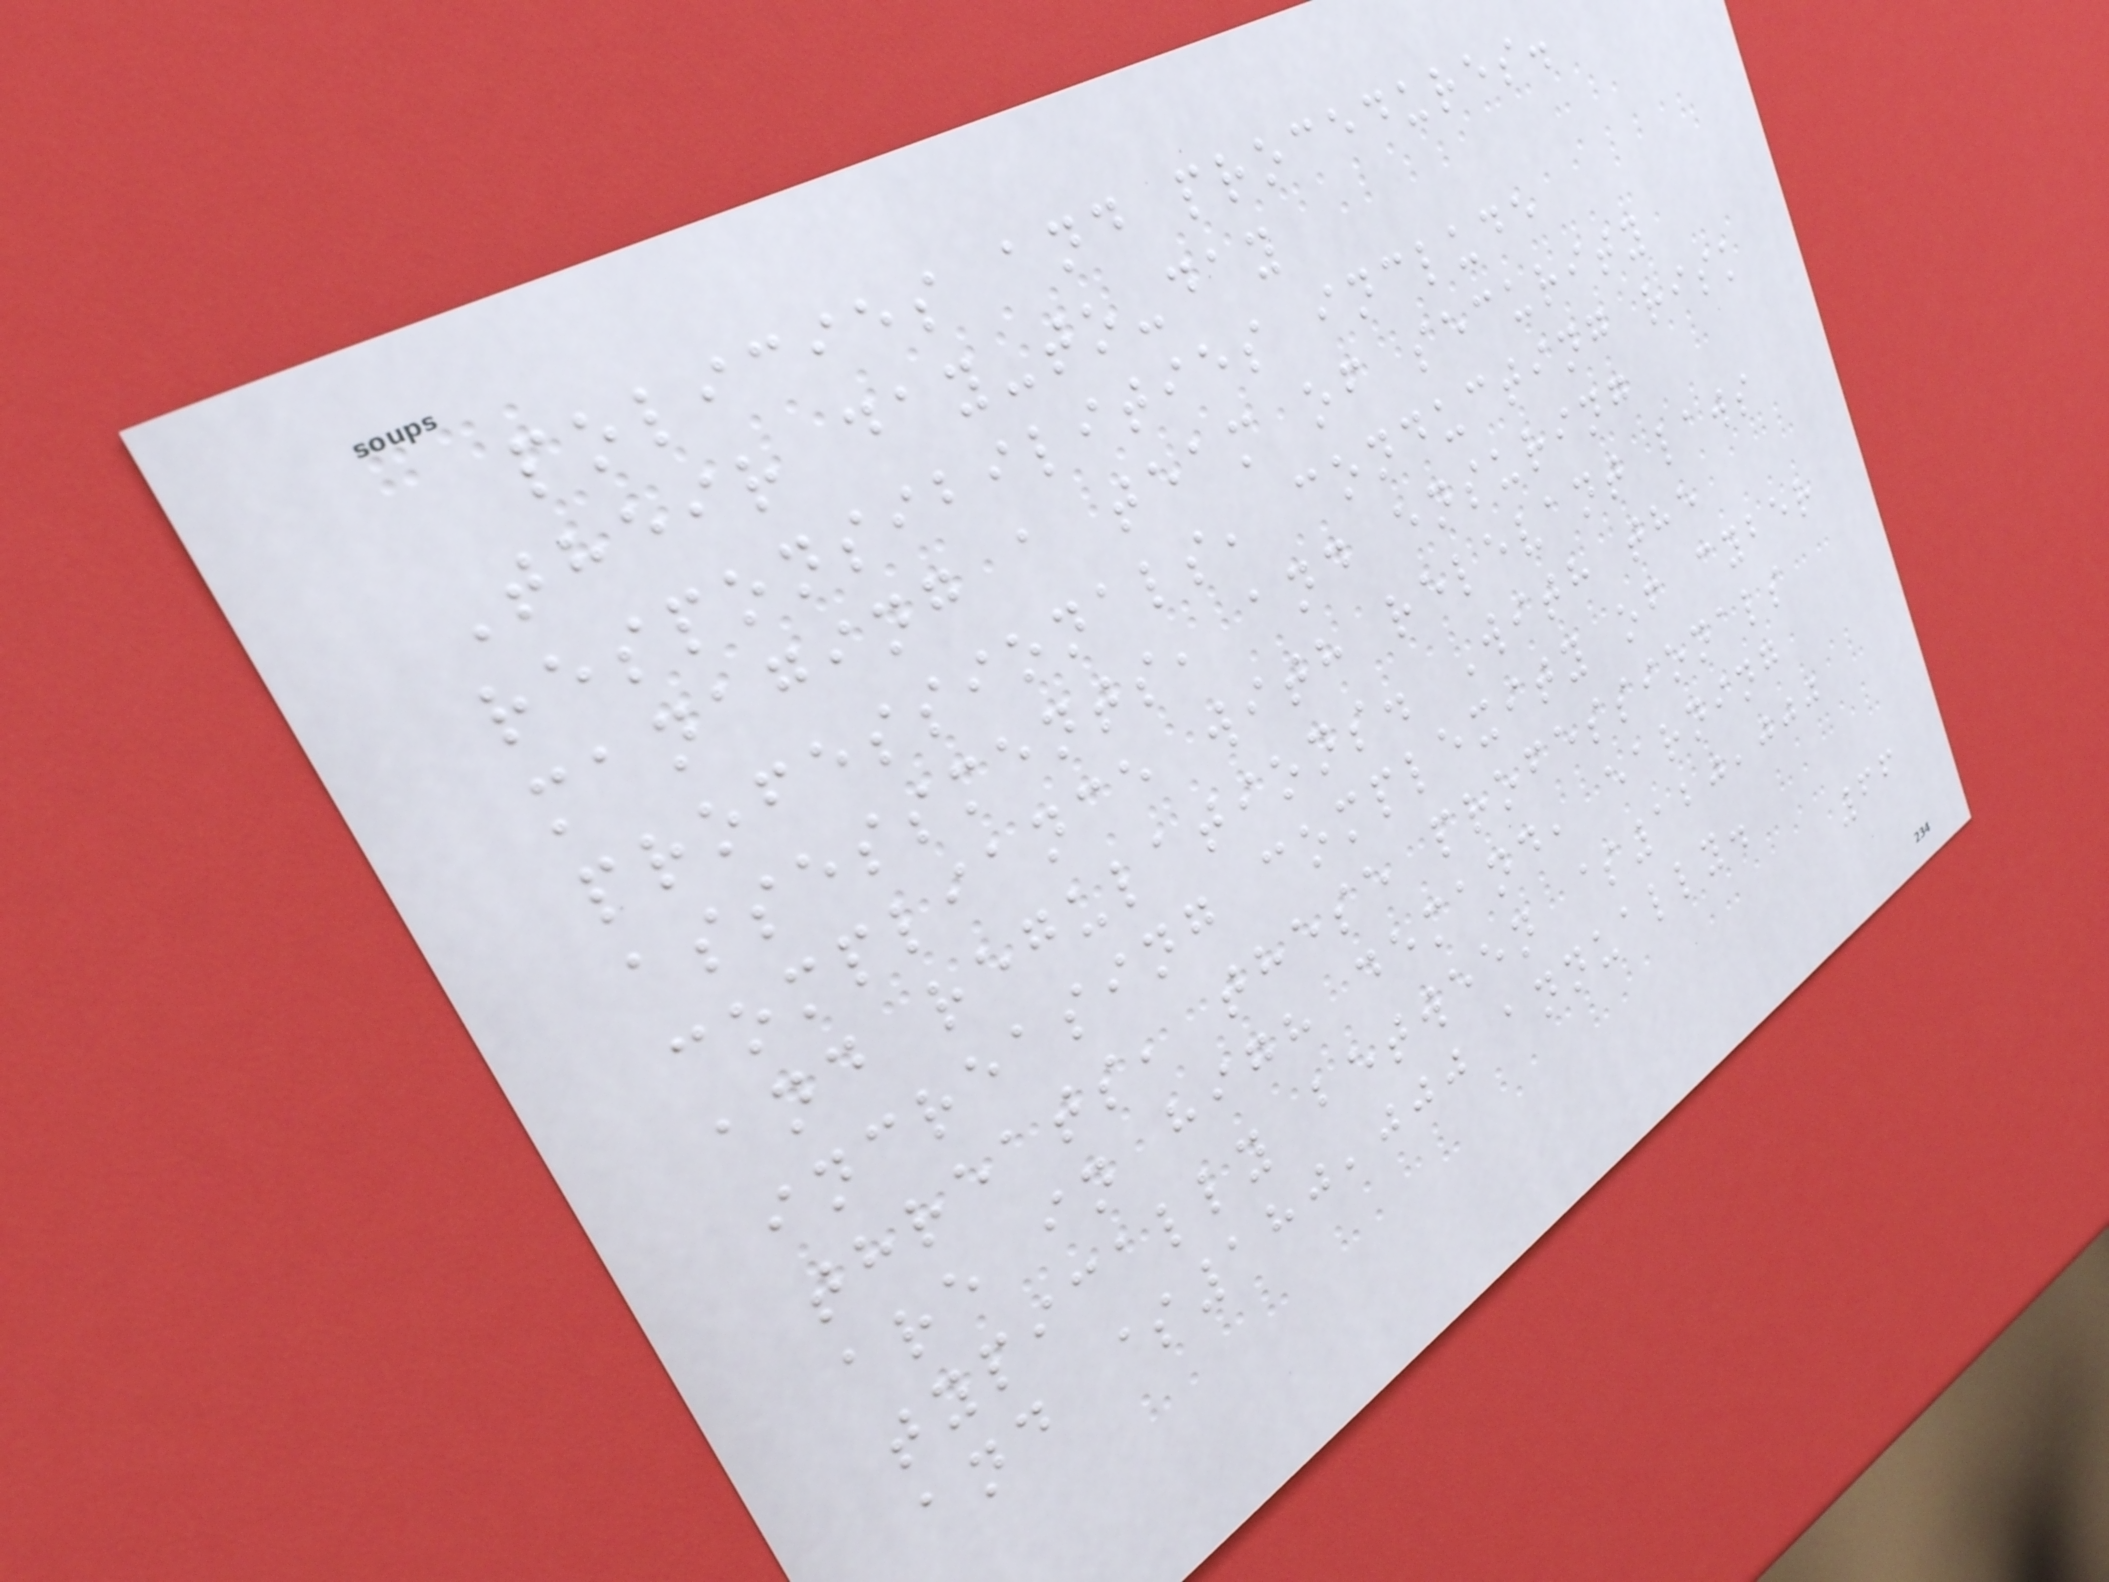policies and procedures.
Their day-to-day
responsibilities include
managing a team of security
professionals, conducting risk
assessments, and ensuring
compliance with relevant laws
and regulations. With the
increasing complexity of cyber
threats, these professionals
are in high demand, earning
typically between $120,000
and $180,000 annually.
66
